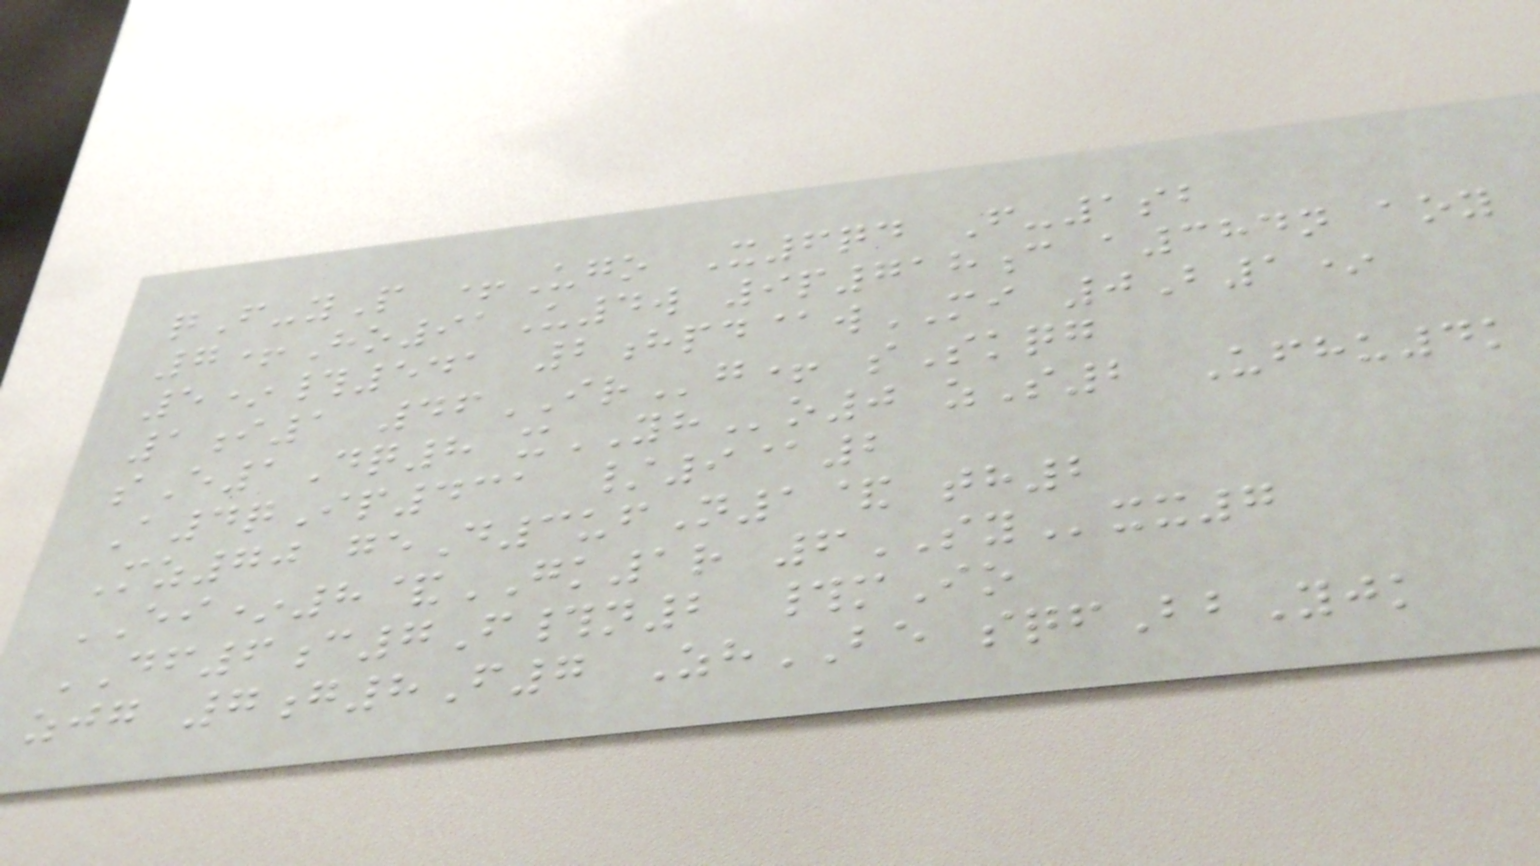qF-yP +Ugo X6qd F-1sb
7+Ho91U4w 9p718c a384n aoy
5*#541 2hpd@wMI 0B1*
1i1 46IRg+ sSkqg
sE1Dq8 xYHo0 zS2 Ufhu4k
A4qIp431 /9@2
Mz70 geD3ufN1& th2
EI*8&GK1r 6SYxx7
DF6c7F#n2 #mIo
zjg 7g8F7 ZhBE sqfBbYjk
